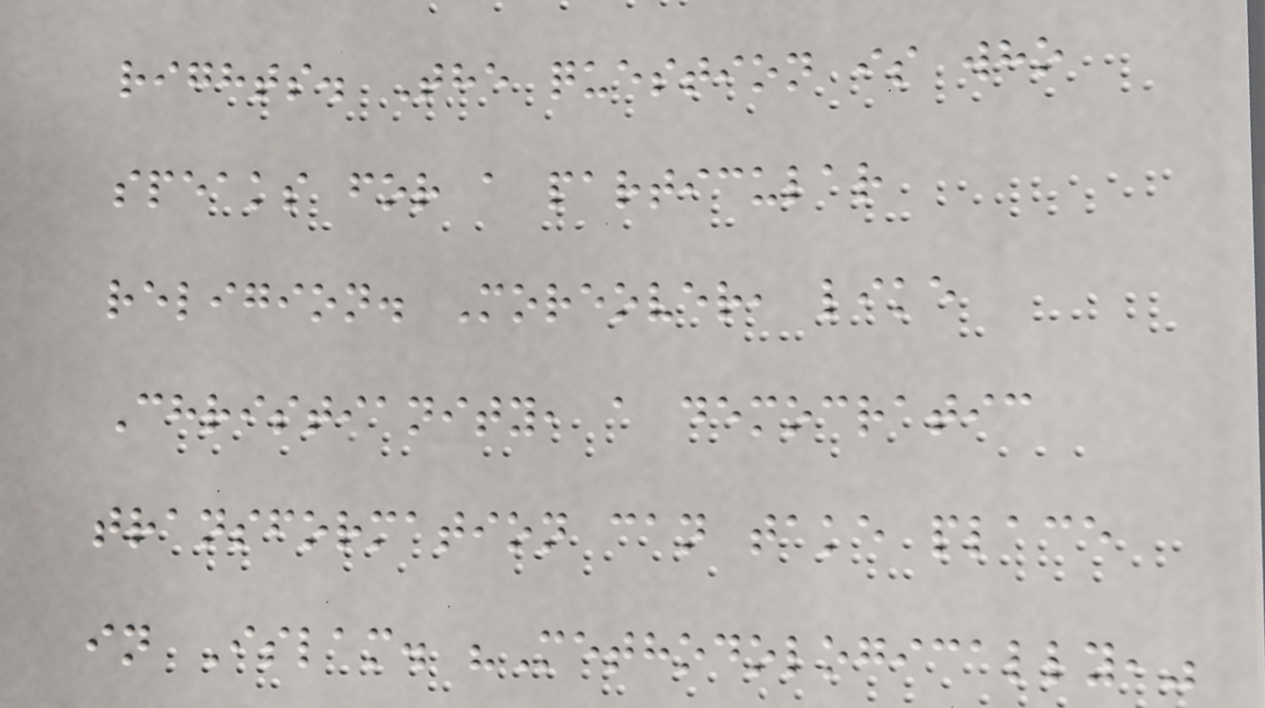rights. The question is who
speaks for a particular
religion. Moreover, like
Christianity, a democratic
transformation can take place
in Islam. "Methodologically,"
